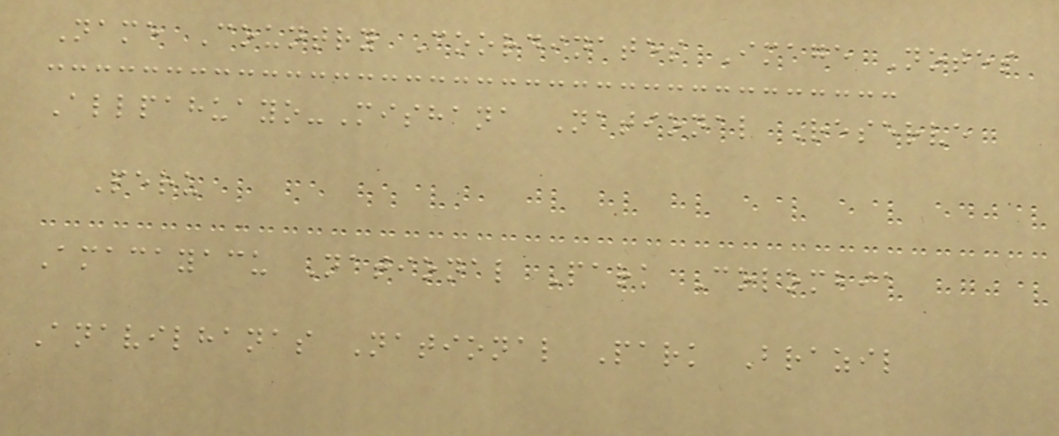Name Country Coordinates Image Notes
Allpahuayo-Mishana National Reserve
Peru
Amacayacu National Park Colombia
Anavilhanas National Park Brazil
